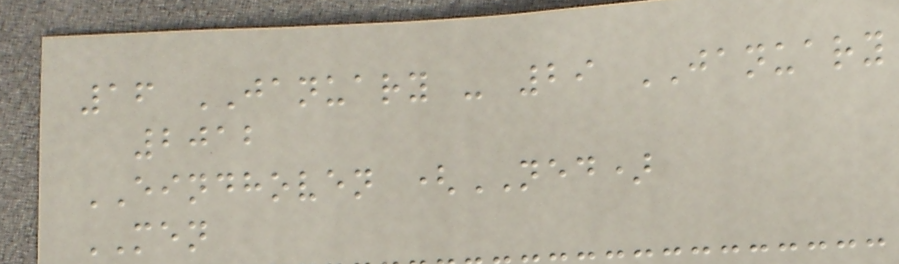16 JANUARY - 29 JANUARY
2012
EINDHOVEN (NED)
MEN
